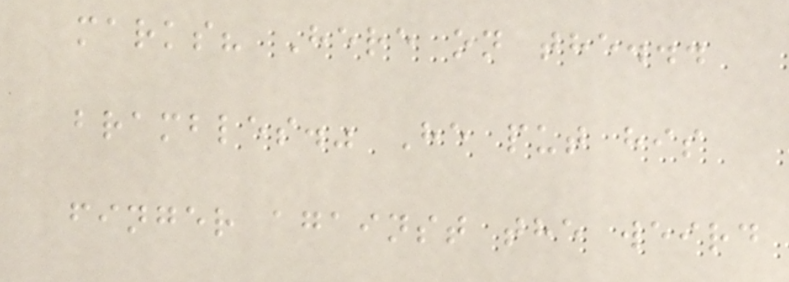marks? Here on the...
brambles." He put his
finger against the weird
